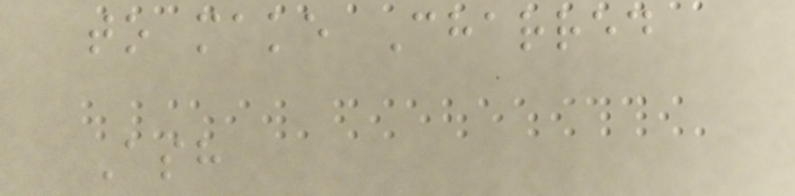to make Charred
Ash
